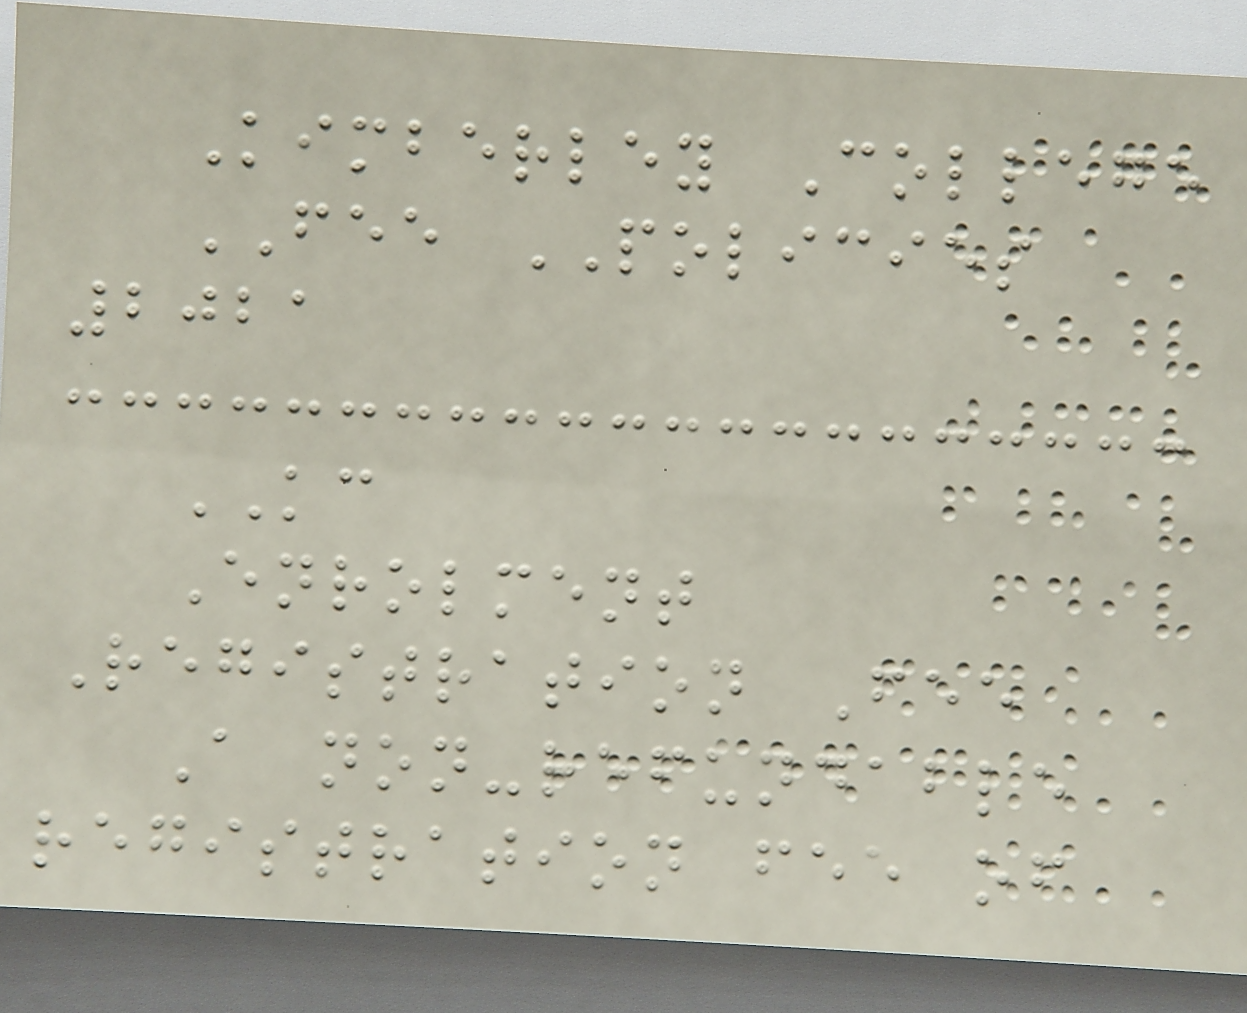Kimberley College
FEE POLICIES
2021
KC
Enrolment
Registration Fee
A non-refundable
registration fee of
